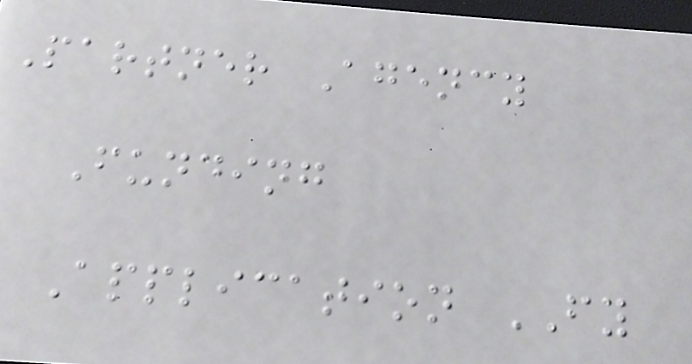Partner Agency
Funding
Application FY
